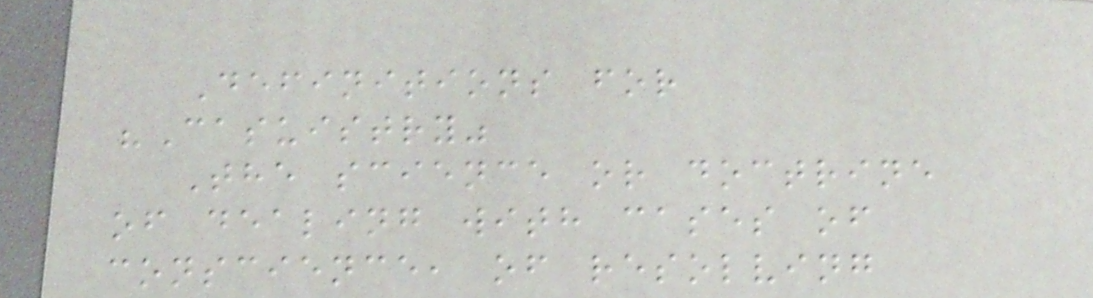Definitions for
"Casuistry"
The science or doctrine
of dealing with cases of
conscience, of resolving
